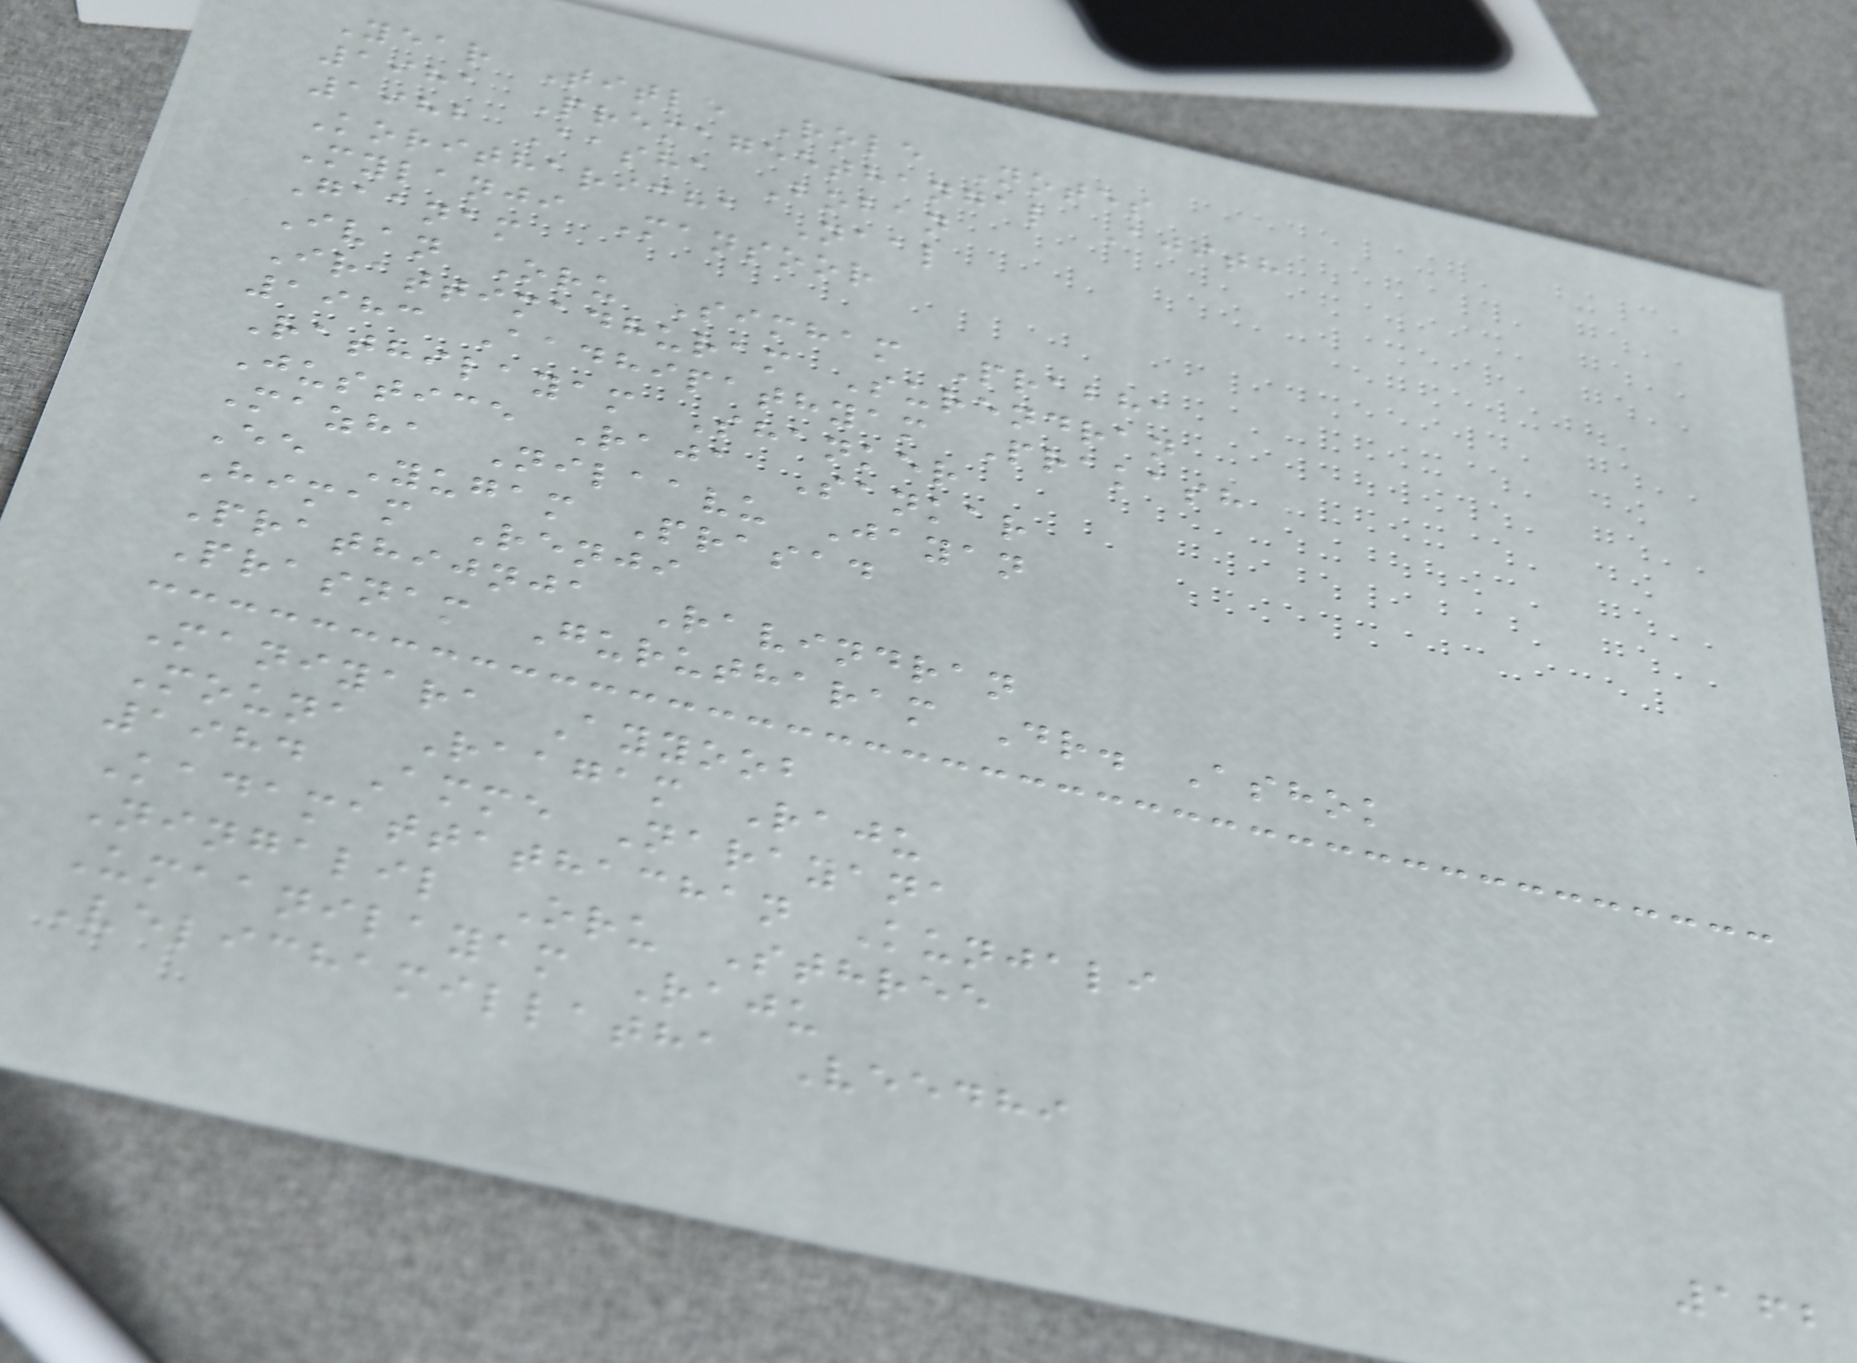Year Title Role Notes
1981 Premageethangal Ajith
1982 Aasha Boban
Koritharicha Naal
Mylanji Mansoor
Gaanam
Ivan Oru Simham Prabha
Irattimadhuram Surendran
1983 Aadhipathyam Prakash
Rathilayam Shanker
Justice Raja Sankar
Mazha Nilaavu Jayan
Ee Yugam Prasad
Himam Renji
Prathijnja Ravindran
Prasnam Gurutharam Dr. Ashok
Maniyara Ayyoob
Mouna Raagam Raju
1984 Amme Narayana
Kadamattathachan Kunjali
Ningalil Oru Sthree
Umaanilayam Raju
Velichamillatha Veedhi
162
